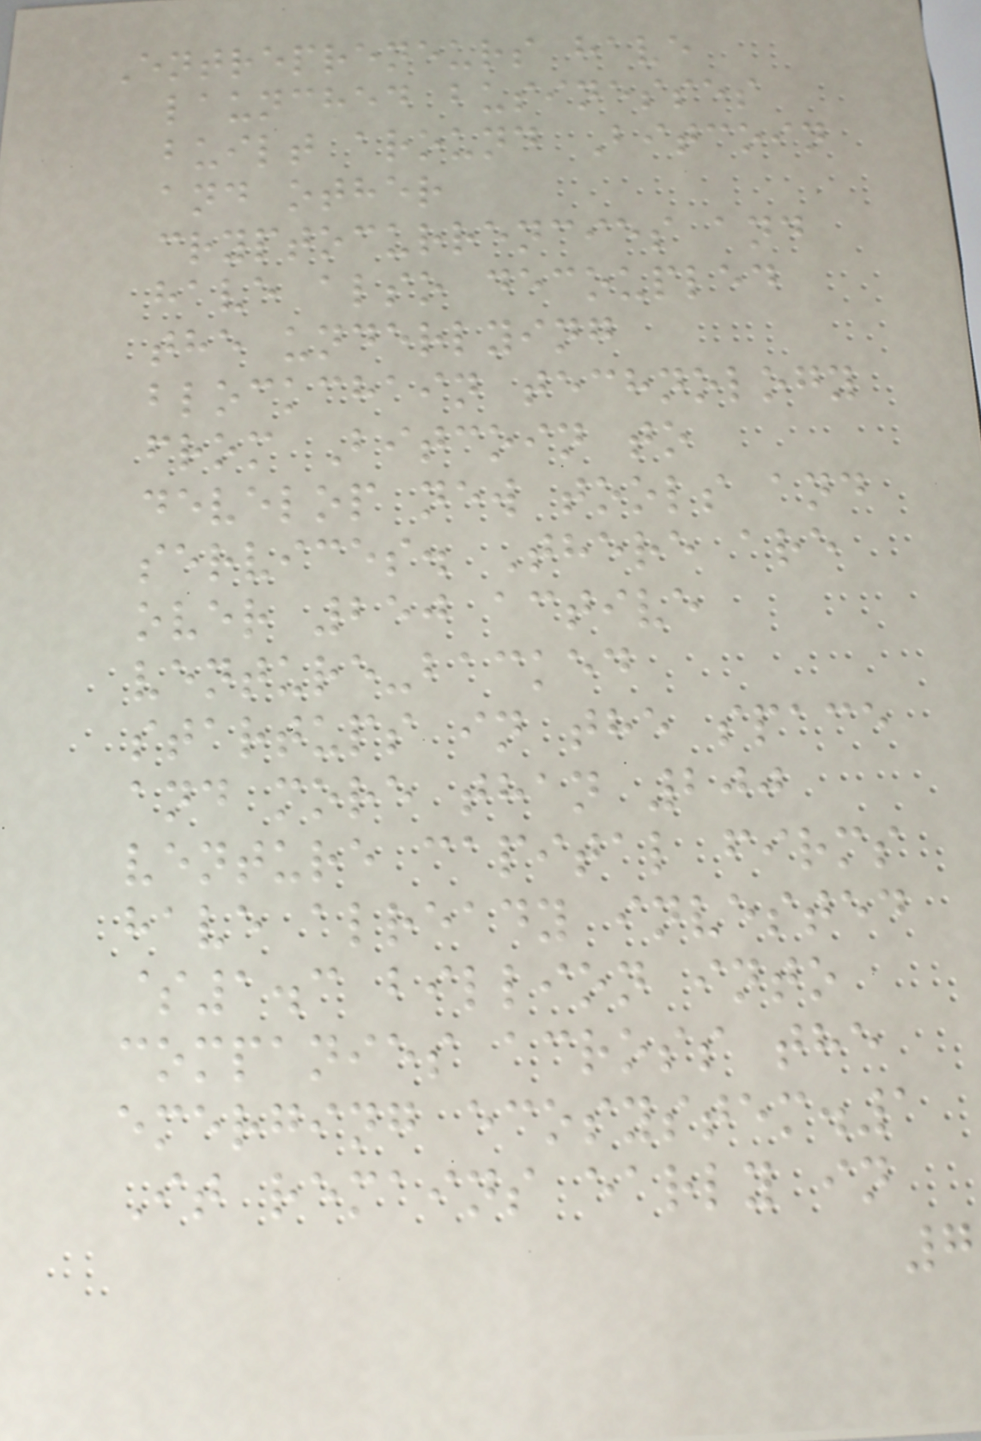Entrepreneurs have
launched businesses
built around Bitcoin
and other
cryptocurrencies and
have also decoupled
the underlying
blockchain technology
from Bitcoin to
develop new tools and
services. There are
over 250 active
venture-backed
startups in the space
and more than 200
venture capital firms
have already invested
$1.3 billion into
companies across the
emerging ecosystem.1
It remains early in
7
